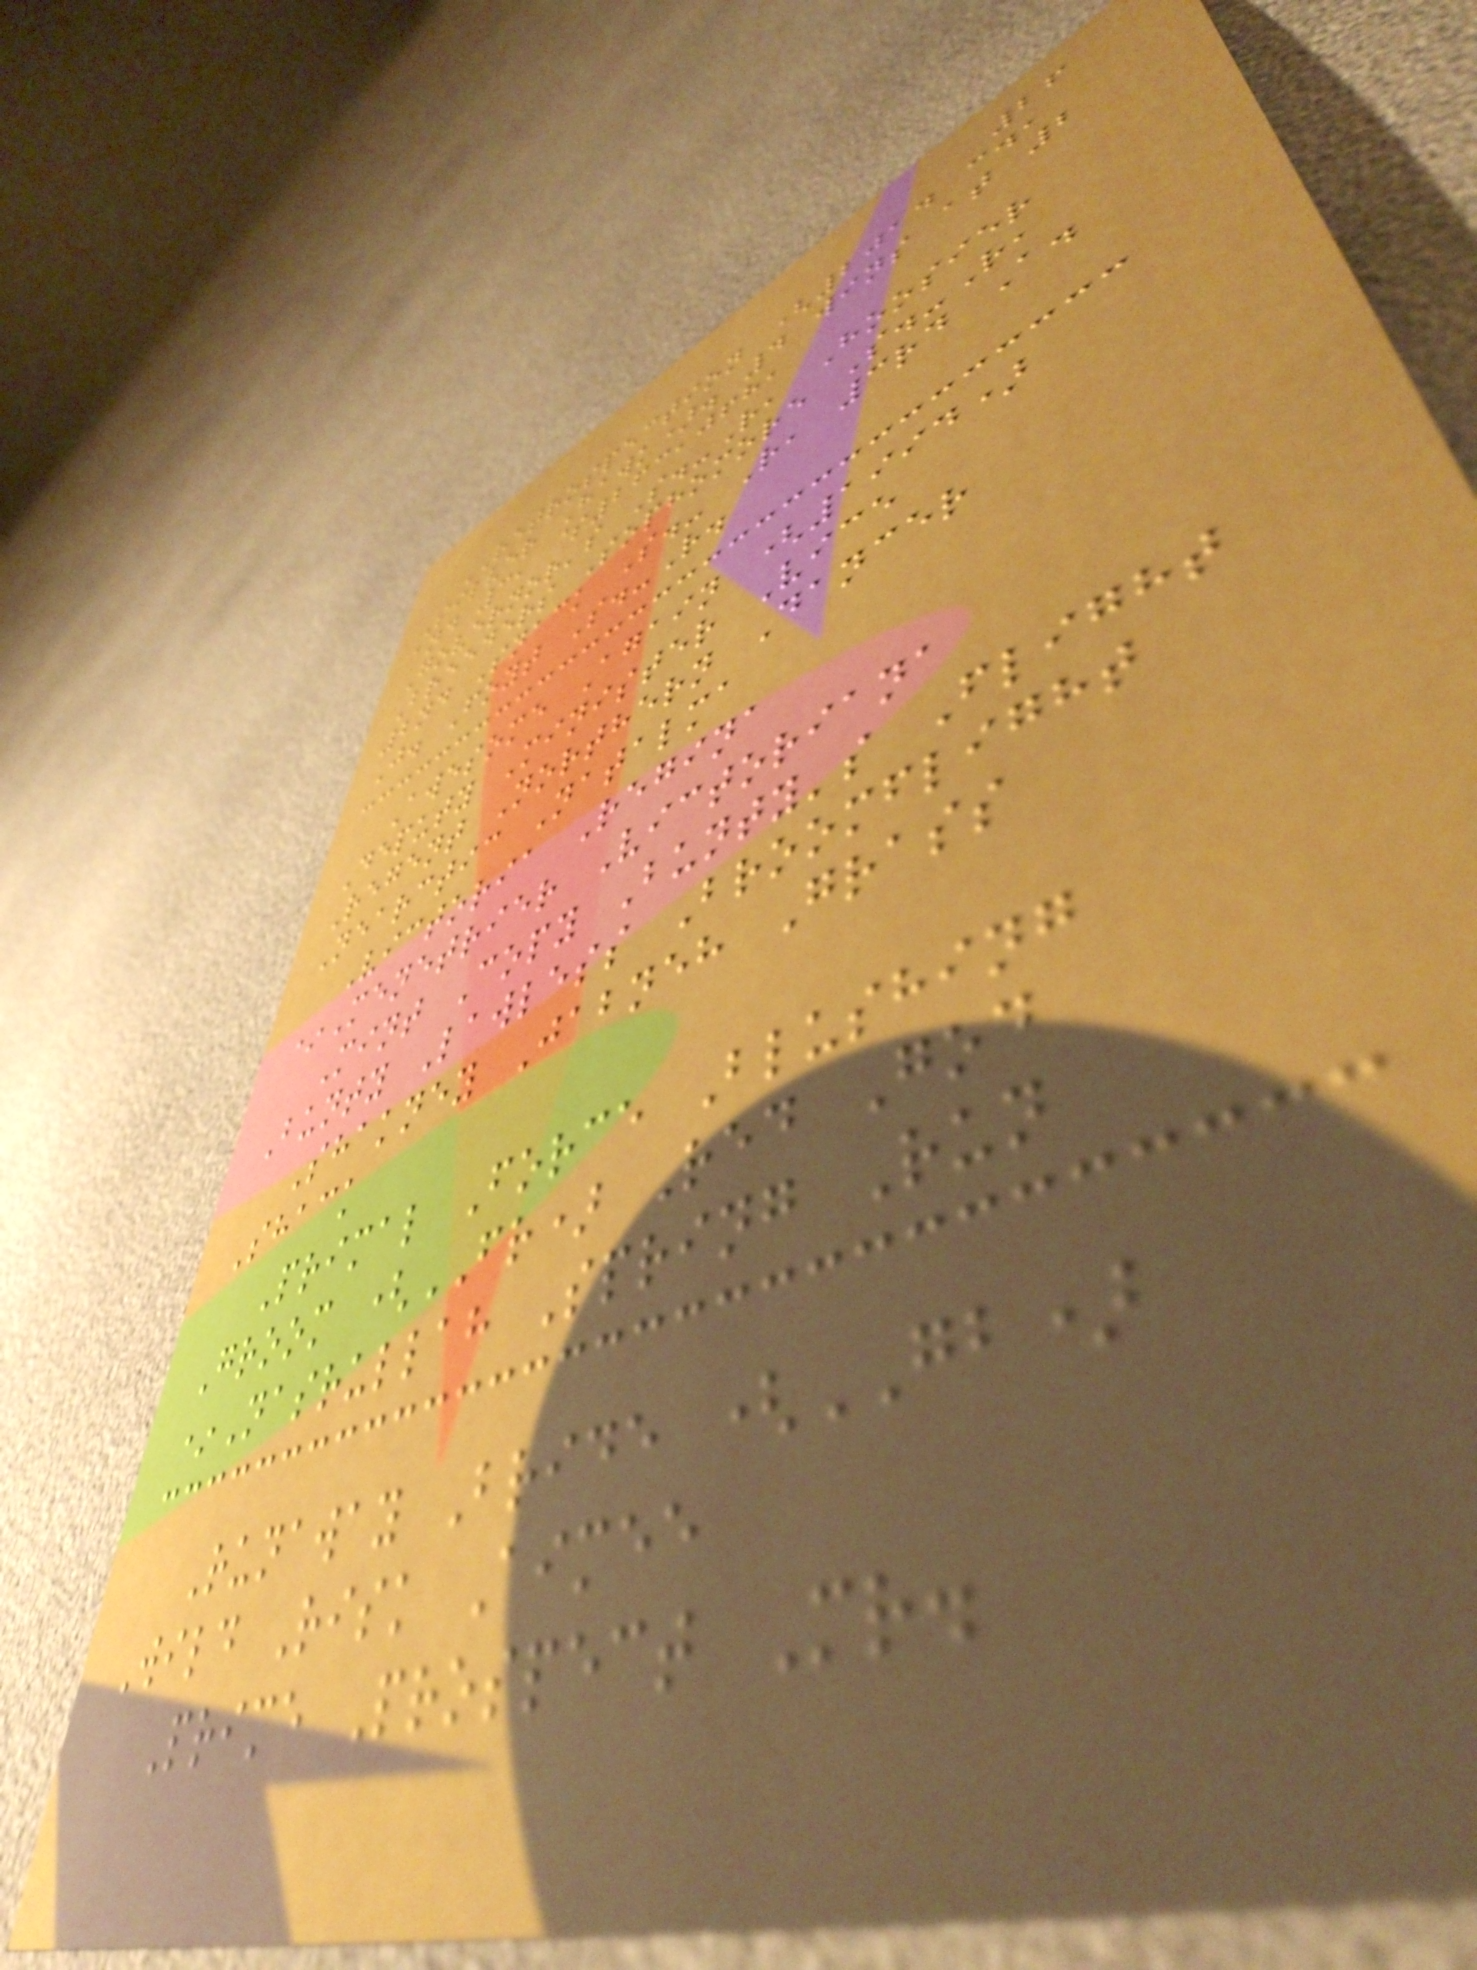26
RETROSPECTION (2014 c.,
Silver Hawk). 4 wins at 2
and 3, $263,068,
Governor's S.-R, Hoosier
Breeders Sophomore S.-R,
2nd Snack S.- R, 3rd A.
J. Foyt S.-R.
Awesome Again (1994)
Deputy Minister Vice
Regent Northern Dancer
Nearctic Natalma
Victoria Regina
*Menetrier Victoriana
Mint Copy Bunty's Flight
Bunty Lawless Broomflight
Shakney Jabneh Grass
Shack
Primal Force Blushing
Groom (FR) Red God
*Nasrullah Spring Run
Runaway Bride (GB)
Wild Risk Aimee
Prime Prospect Mr.
